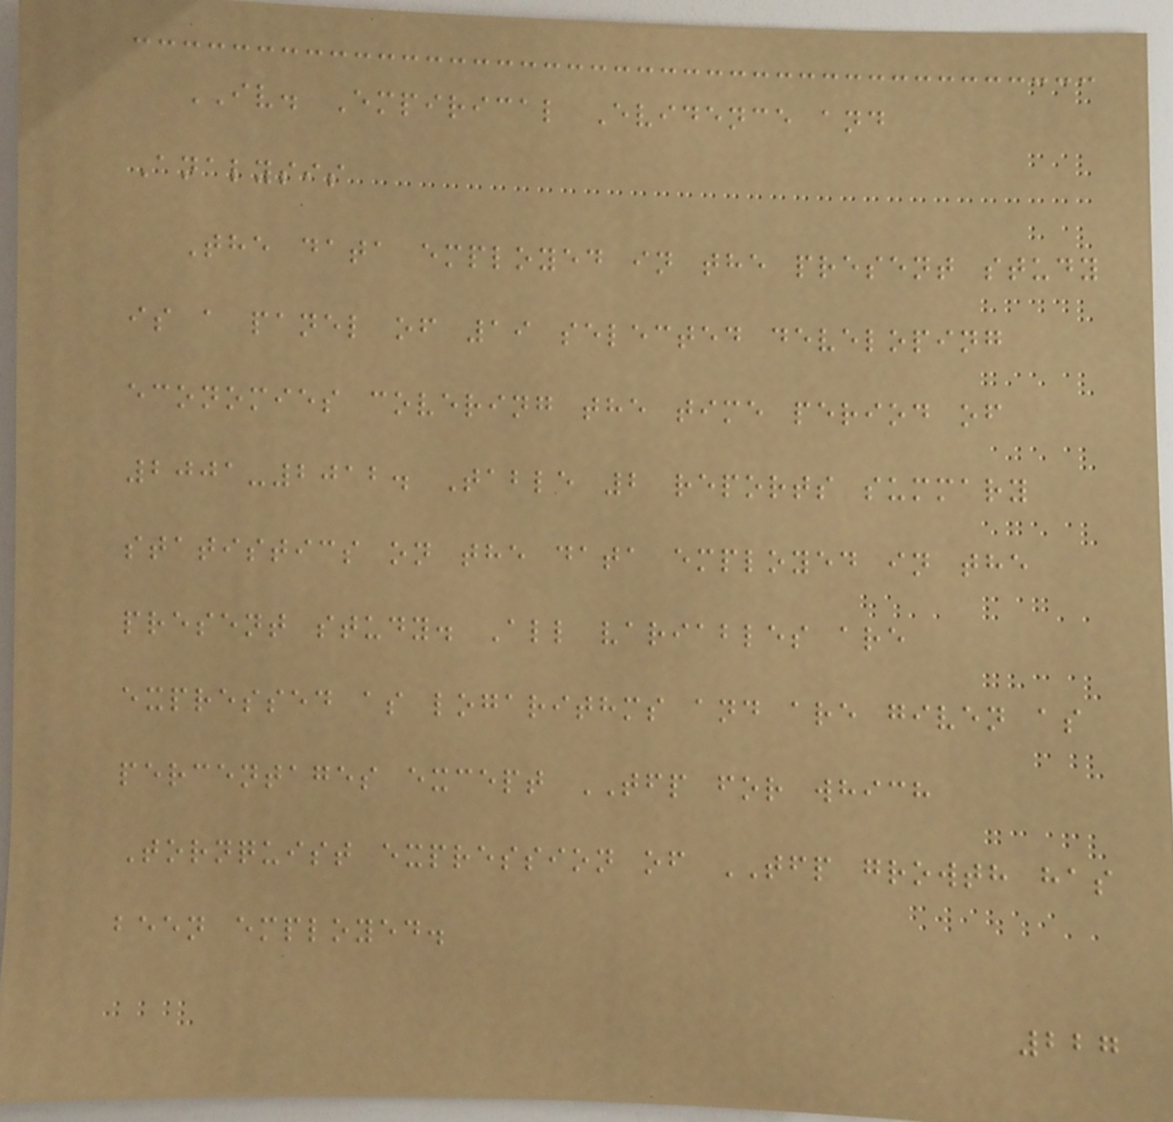IV. Empirical Evidence and
Analysis
The data employed in the present study
is a panel of 19 selected developing
economies covering the time period of
2001-2012. Table 2 reports summary
statistics on the data employed in the
present study. All variables are
expressed as logarithms and are given as
percentages except TFP for which
Tornquist expression of TFP growth has
been employed.
227
